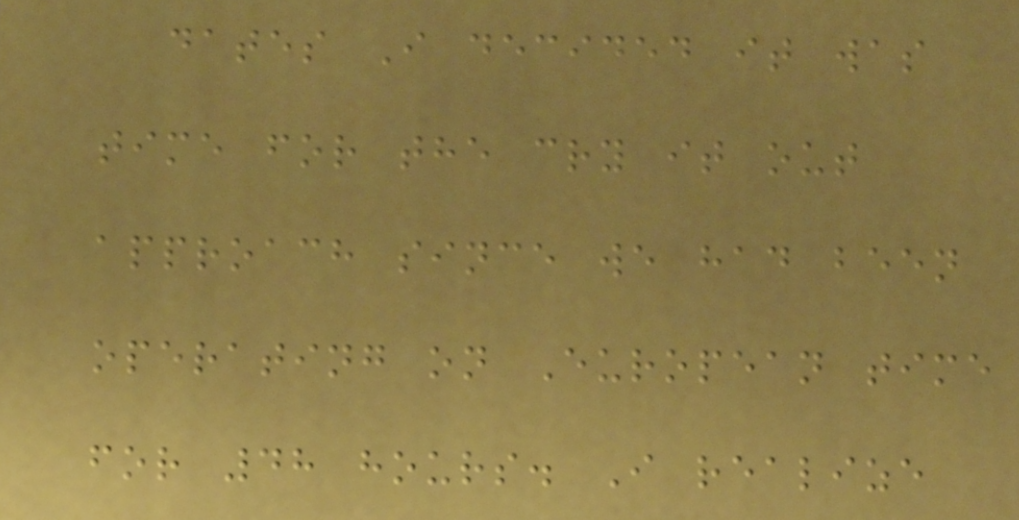dates I decided it was
time for the cry it out
approach since we had been
operating on European time
for 48 hours. I realize
